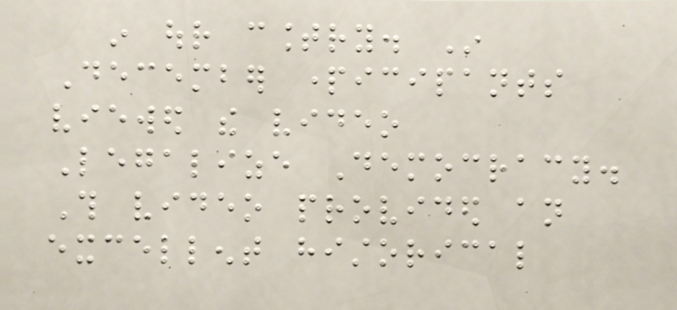in our country. In
December participants
viewed the video
Legalize Democracy.
This video provided an
excellent historical
